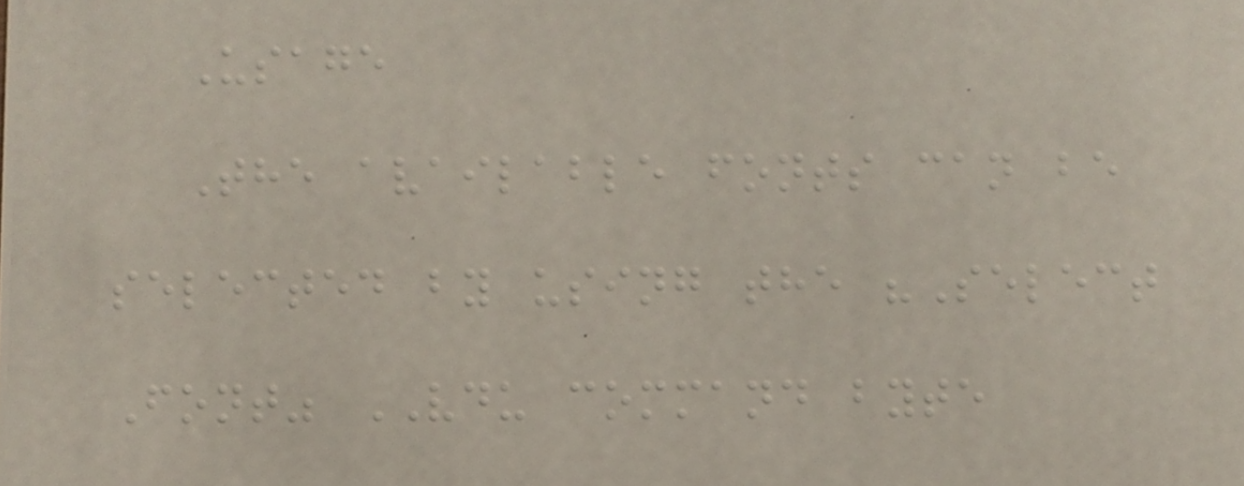Usage
The available fonts can be
selected by using the "Select
Font" VDU command byte
